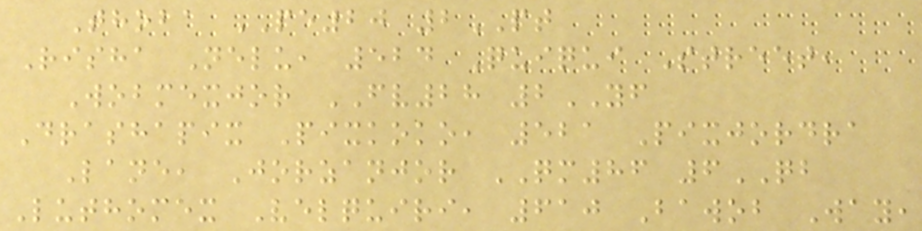Thoba PE20 2PT
Risha Nelu, 524 Quiqui Street,
Wobmexjor FV28 2YF
Drashapix Pixkoko, 521 Pixjordra
Lane, Jorzanjor QM86 6QB
Luthomex Velquiri, 610 Bawob Way,
